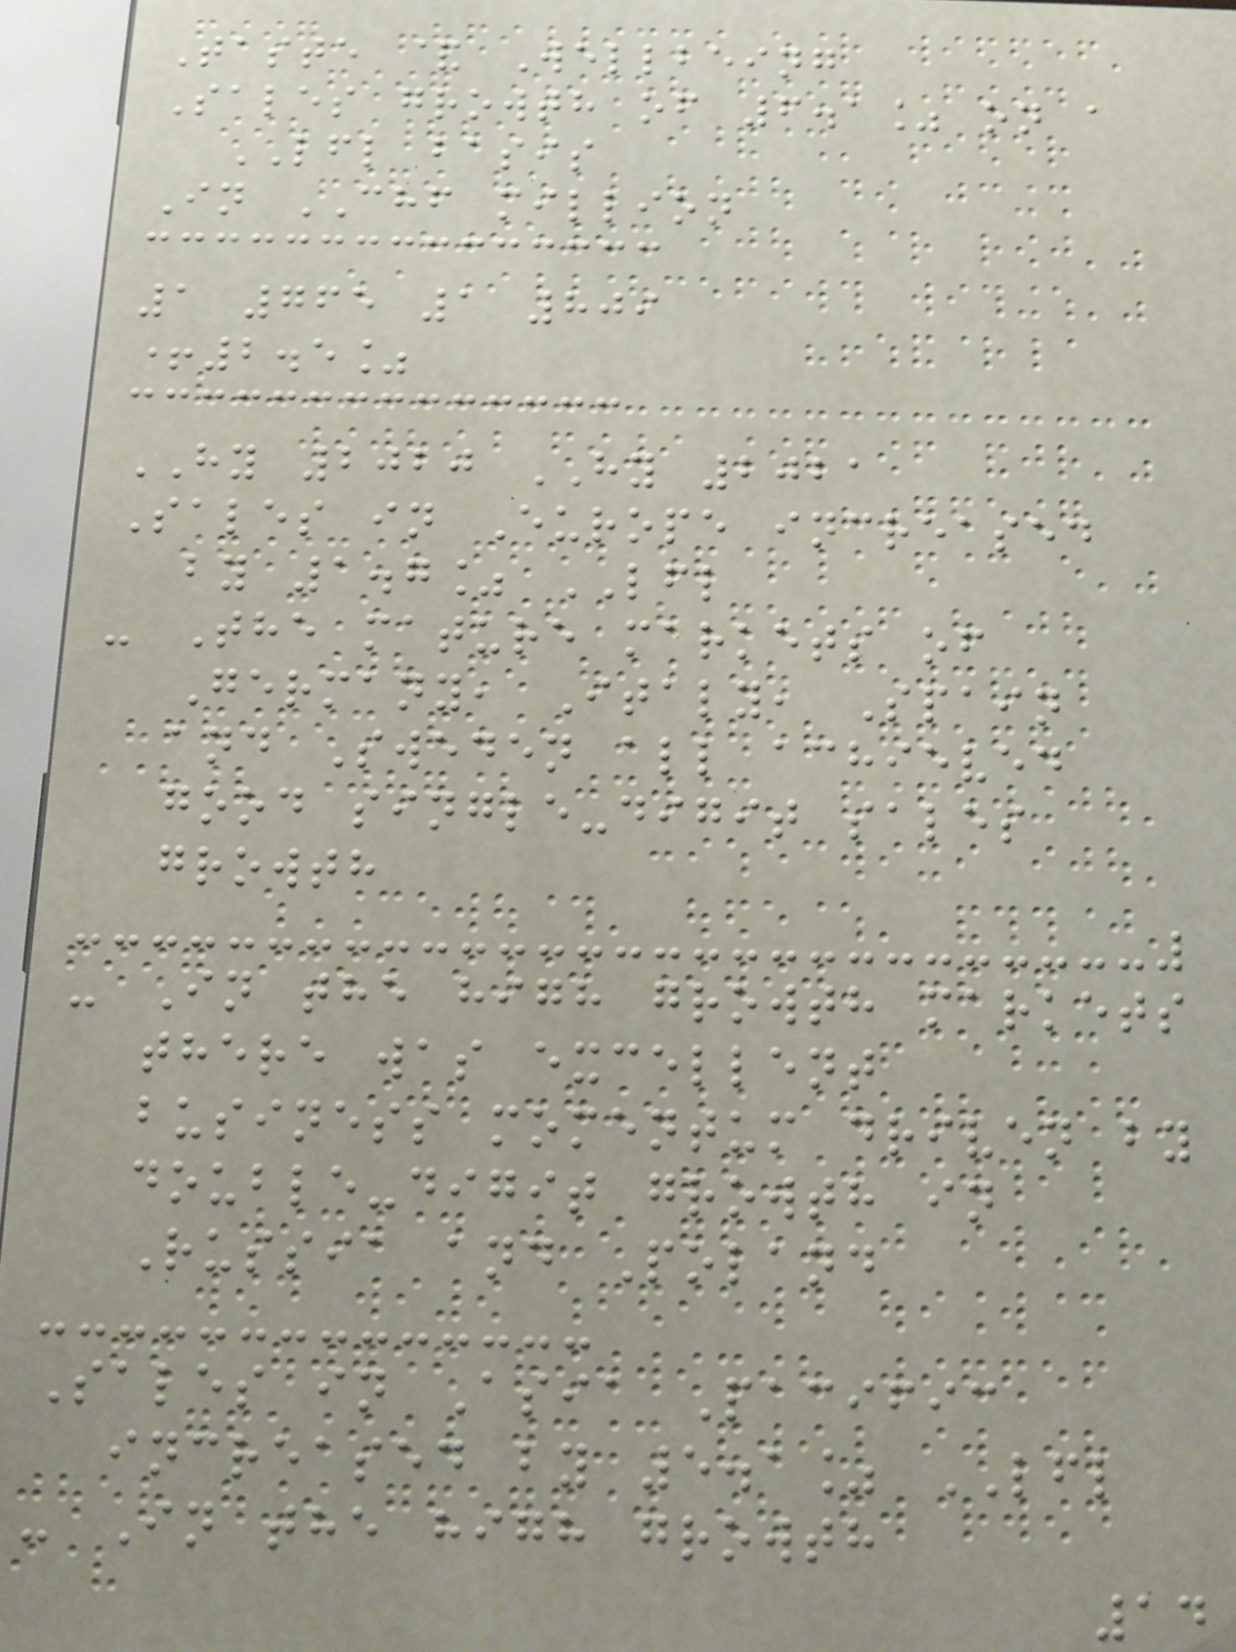Taste & Wellbeing
Sales growth of 6.1% on a
LFL basis
In CHF million
1 765 1 809
+2.5%
HY 2020 HY 2021
Sales in Europe increased
by 1.7% LFL
- The mature markets of
Germany, Italy, Spain
and Sweden all achieved
good single-digit sales
growth
- In the high growth markets
there was excellent
business momentum driven by
double-digit growth in
Russia and Poland
Sales in Asia Pacific
increased by 5.1% LFL
- In the high growth
14
